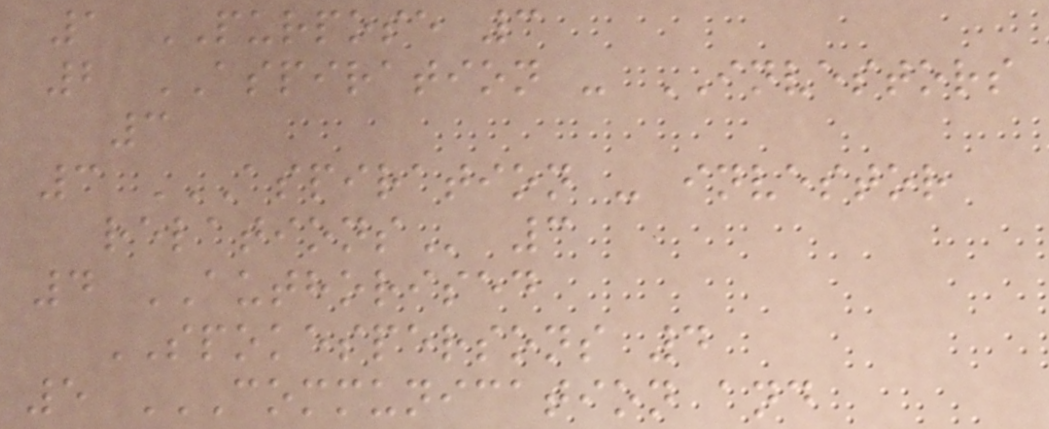1 PURPOSE 3
2 ASPIRATION - INVESTORS
3
3 ASPIRATION - INVESTOR
RELATIONS 3
4 AUTHORISED
SPOKESPERSONS 4
5 COMMUNICATION AND
